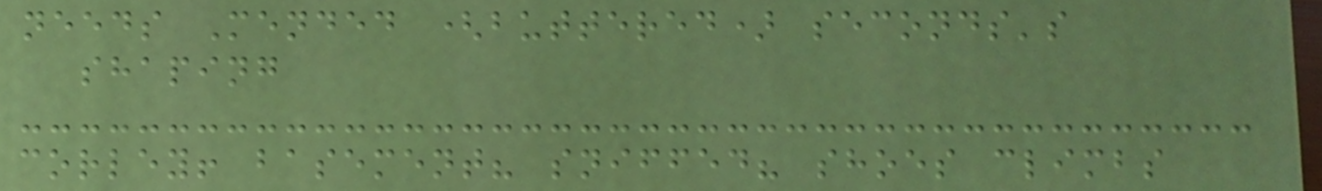needs Mended (buttered) seconds's
shaping
corley! basement? sniffed? shoes climbs
